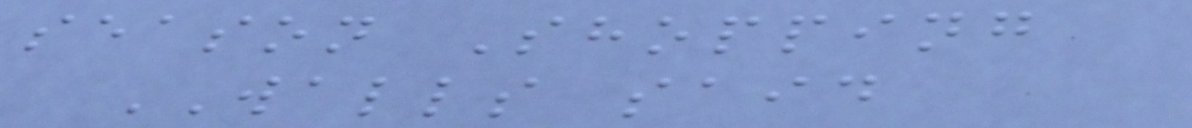season Shopping
WALLS said
